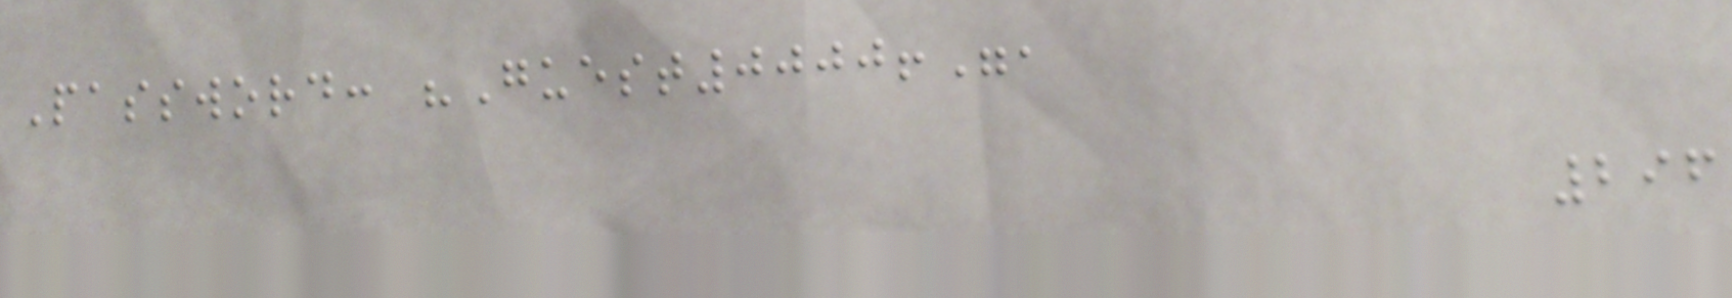Password: "Guest0000!",
296
